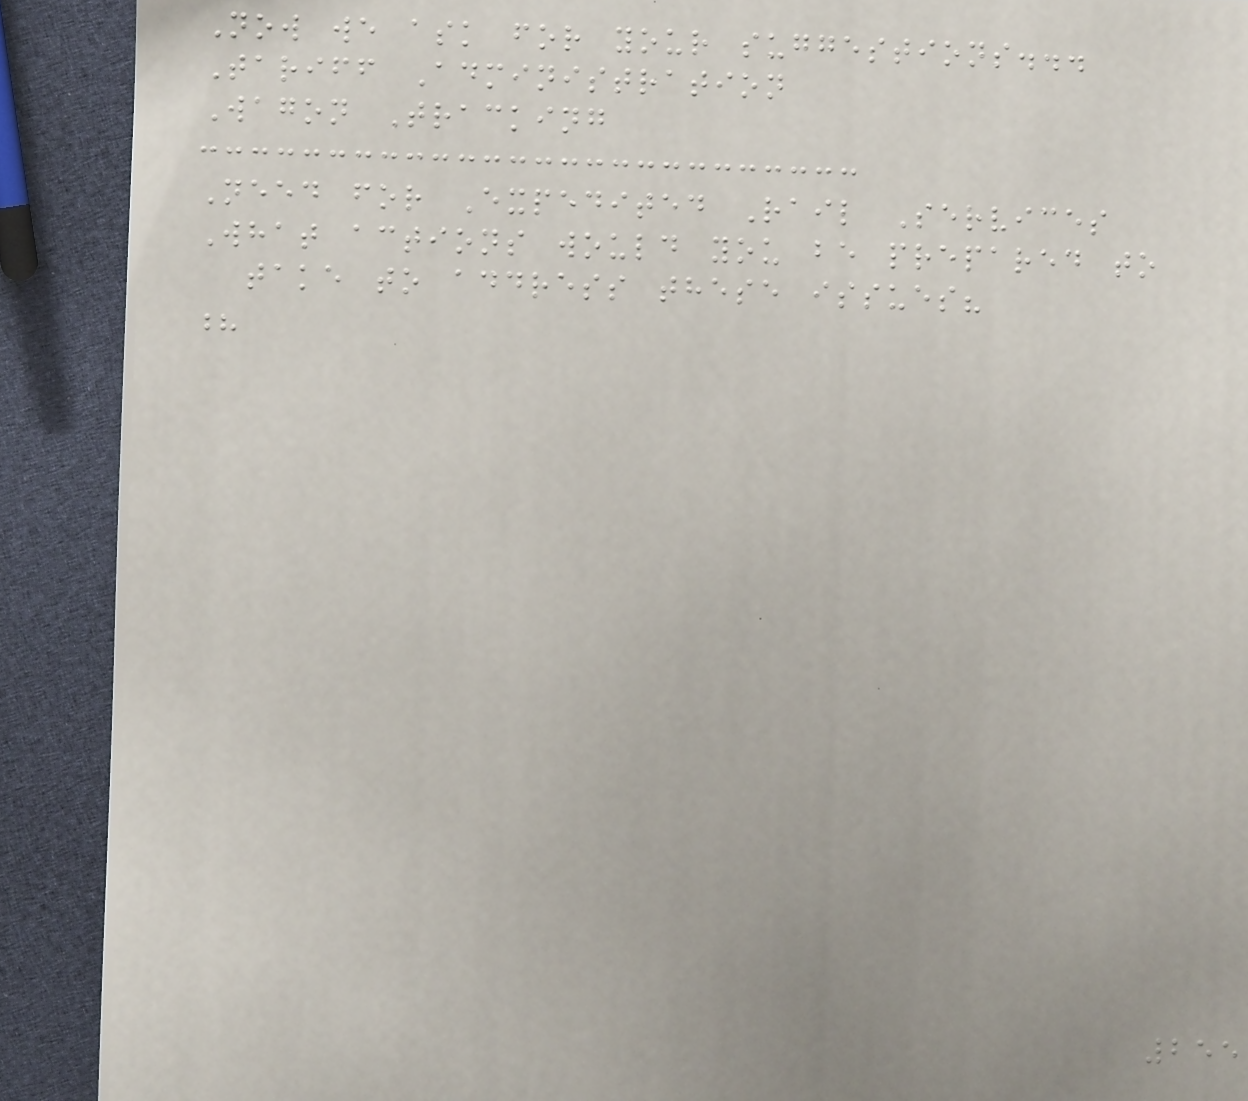Now we ask for your suggestions...
Tariff Administration
Wagon Tracking
Need for Expedited Rail Services
What actions would you be prepared to
take to address these issues?
?
255
